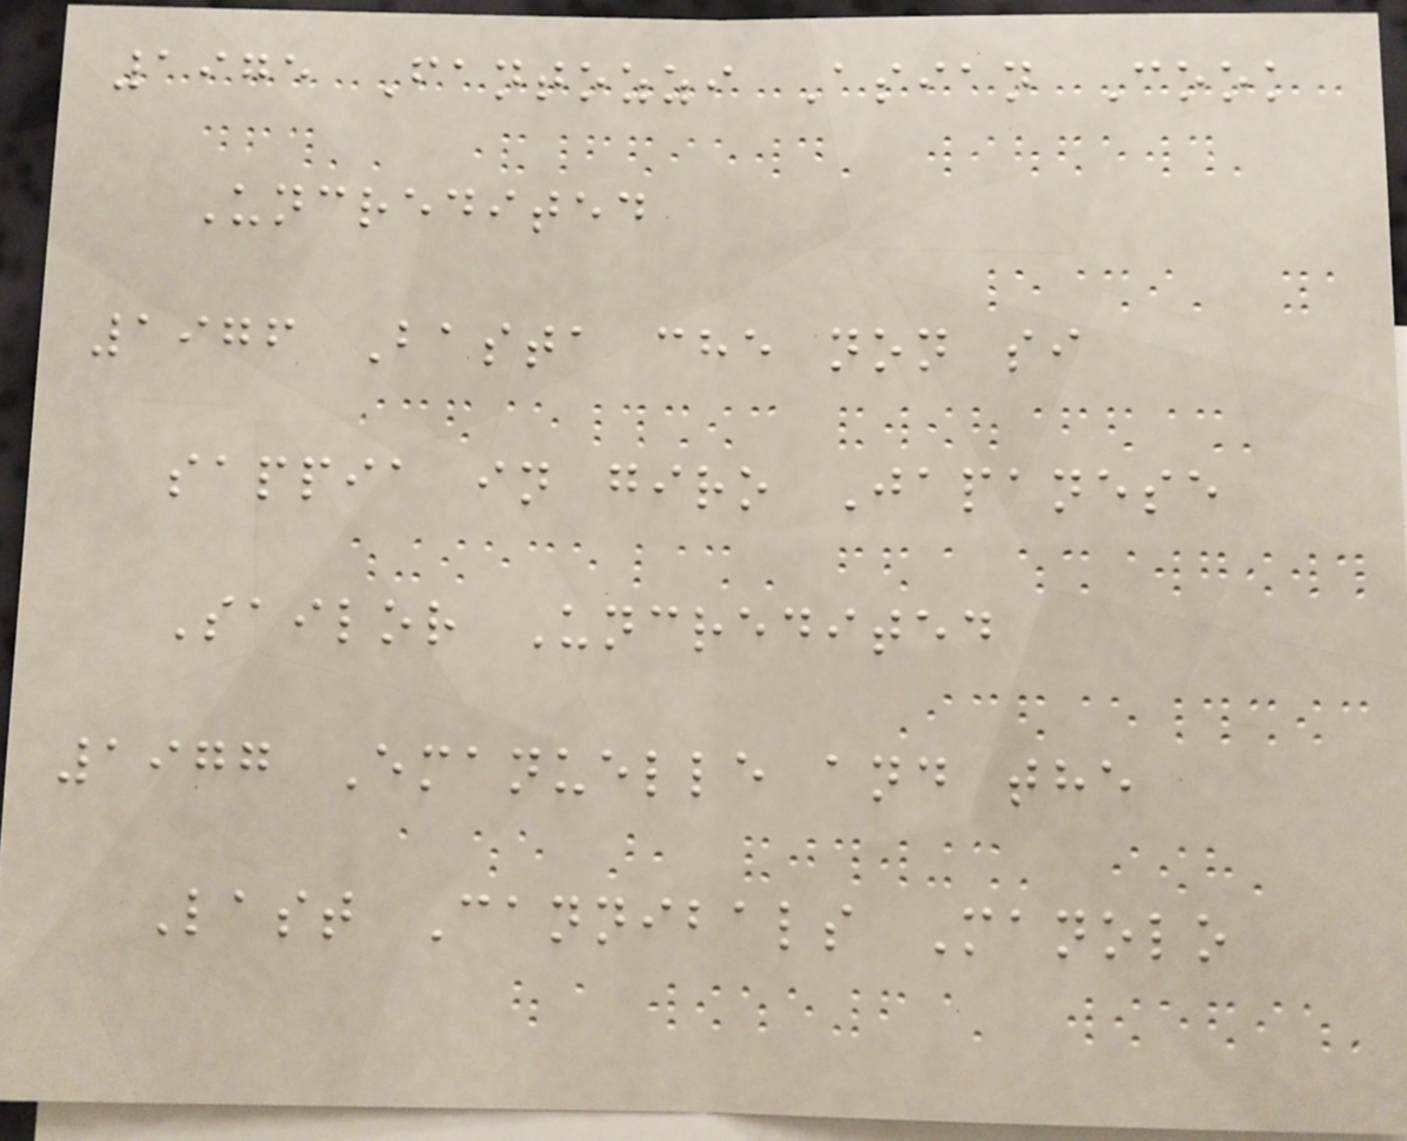1975 Fantozzi Asian Cook
Uncredited
1976 Basta che non si
sappia in giro Japanese
Sailor Uncredited
1977 Emanuelle and the
Last Cannibals Manolo
